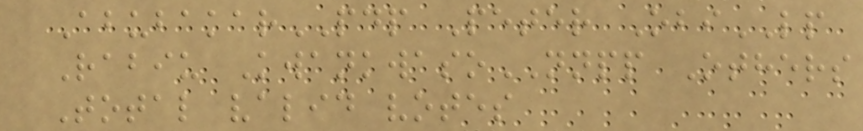AbubakarPDP Peter ObiLP
Rabiu KwankwasoNNPP Others
Total valid votes
